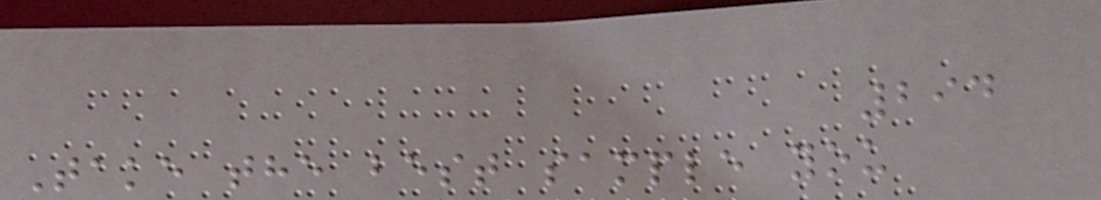294
Take the best sample you
